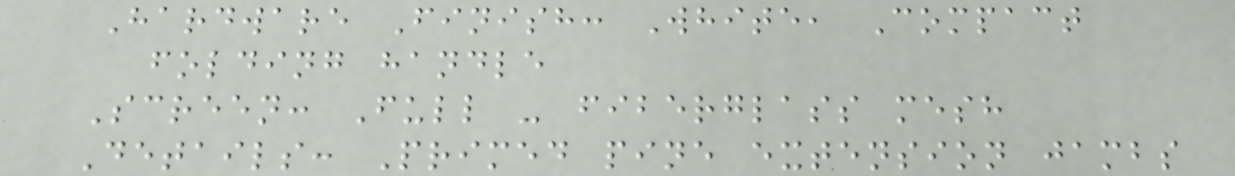Hardware Finish: White, Compact
folding handle
Screen: Full - fiberglass mesh
Details: Primed pine extension jambs
